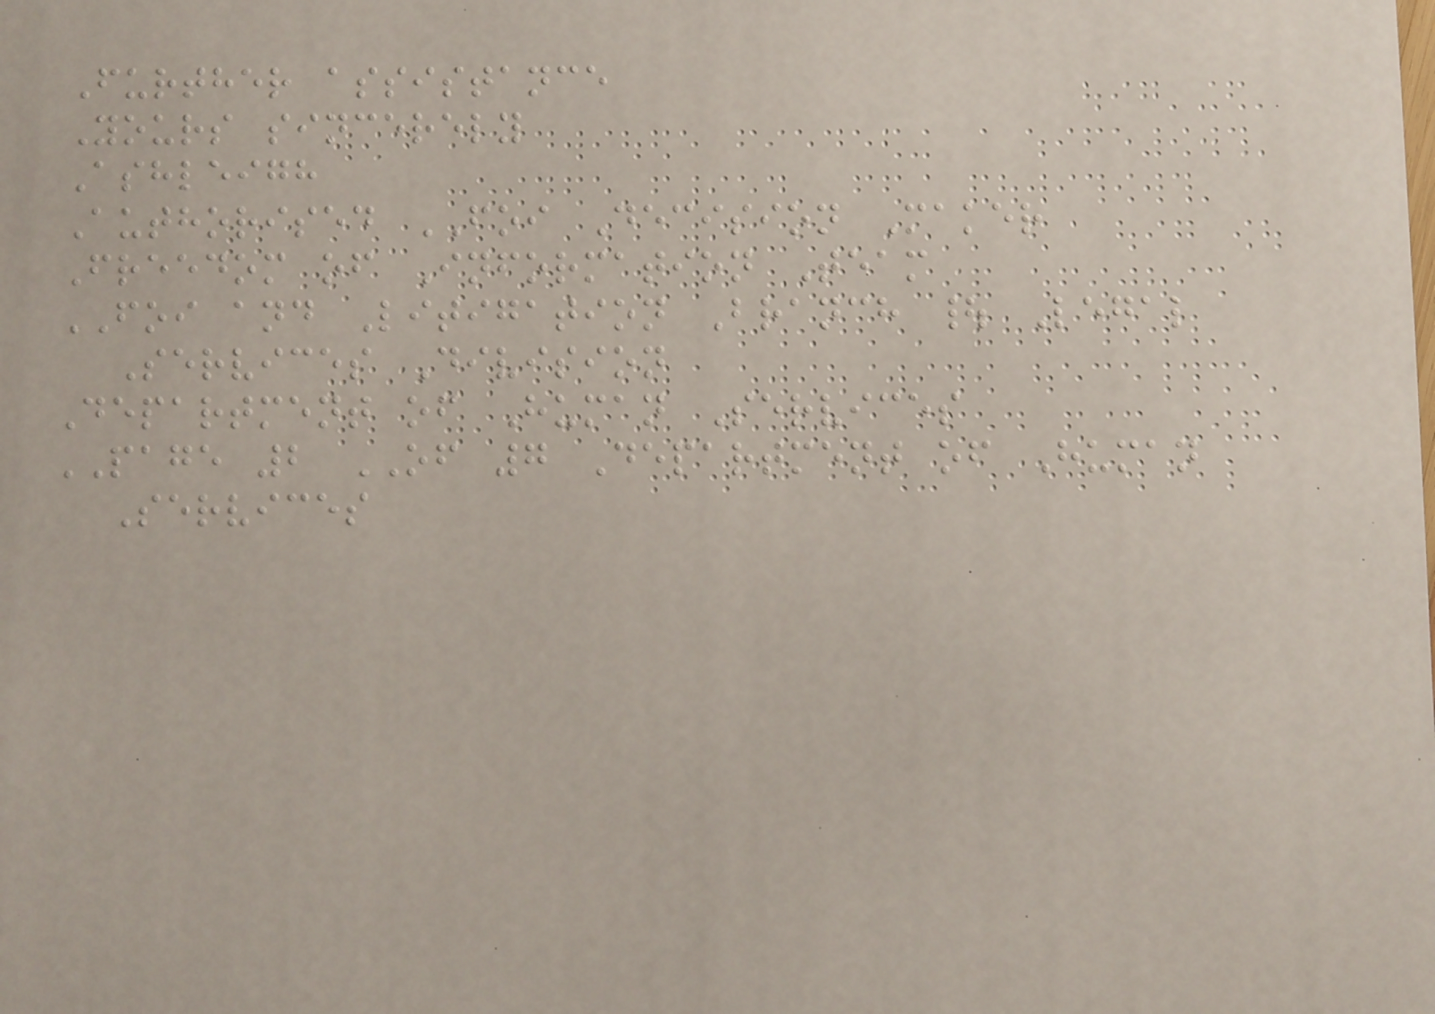Further assistance
Yours sincerely
Ashleigh
Authorised FOI Decision Maker
Freedom of Information Team
FOI and Litigation Branch | Legal
Services Division
Department of Human Services
PAGE 2 OF 7 Department of Human
Services
